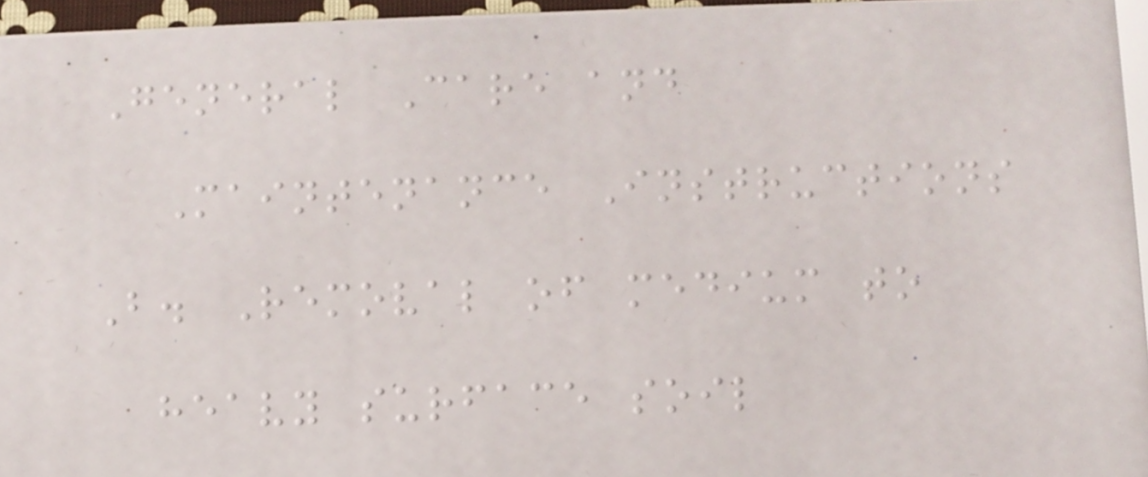General Care and
Maintenance Instructions
B. Removal of medium to
heavy surface soil
